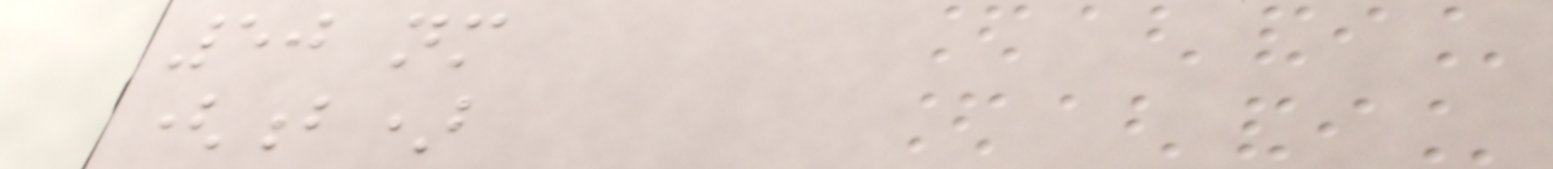50 nm
(b)
